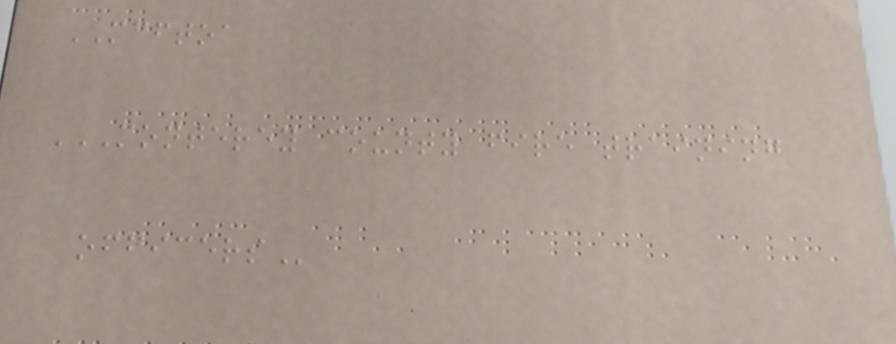MCFTOA
MONTEREY COUNTY FIRE TRAINING
OFFICERS
